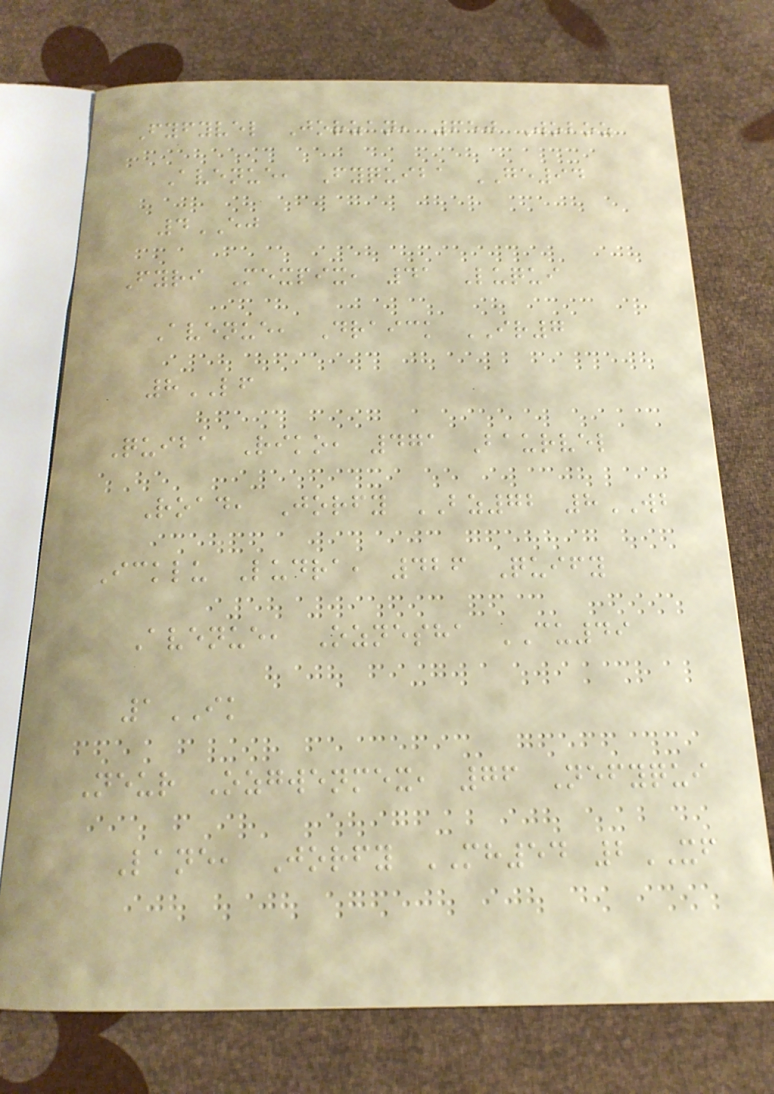Fyfyvel Jorzan, 650 Woboz
Avenue, Fyquiba GE94
4EJ
Fyri Mexpix, 41 Luqui
Avenue, Draick IR7
8LF
Quiba Riko, 471 Baurvel
Road, Jorfy BZ72 8WB
Icklu Ludra, 426 Quify
Avenue, Oznesha CU49
1IK
Neur Ozgwenmex, 76 Nefyqui
Lane, Jorfy MH54 2XF
